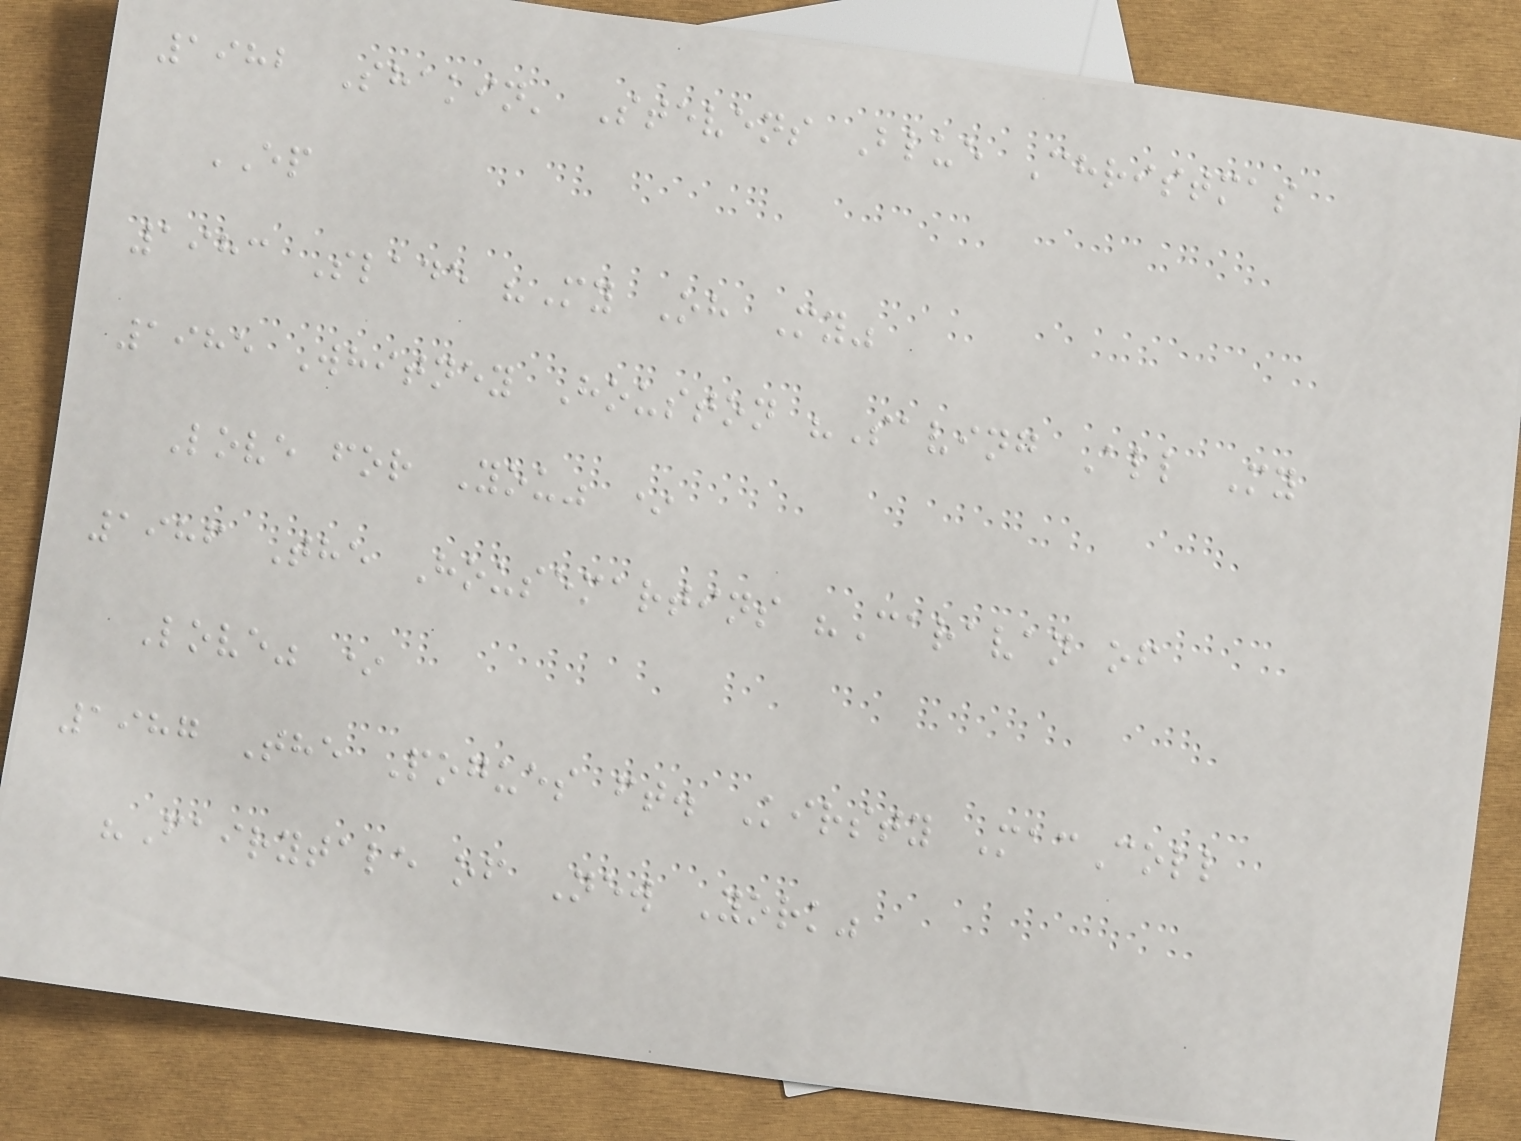1982 Shakin' Stevens Blue Christmas
EP
1983 Slade "My Oh My"
1985 Whitney Houston "Saving All My
Love for You" *
1986 The Housemartins "Caravan of
Love" *
1987 The Pogues ft. Kirsty MacColl
"Fairytale of New York"
